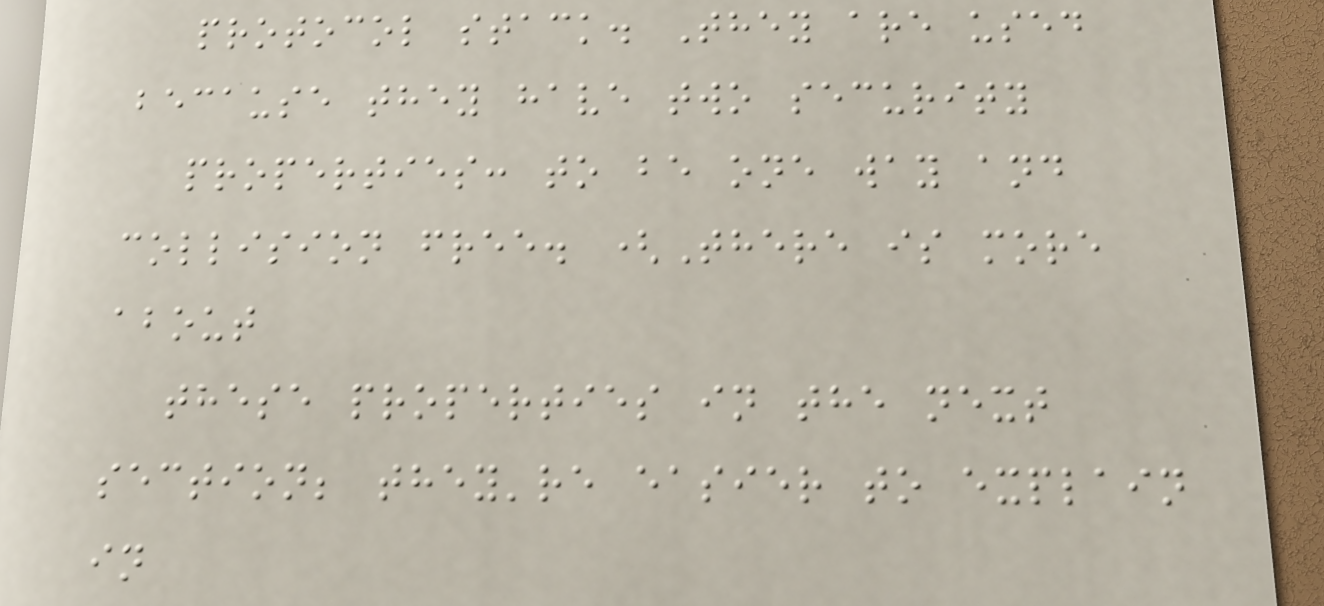protocol stack. They are used
because they have two security
properties: to be one way and
collision free. (There is more
about
these properties in the next
section; they're easier to explain
in
